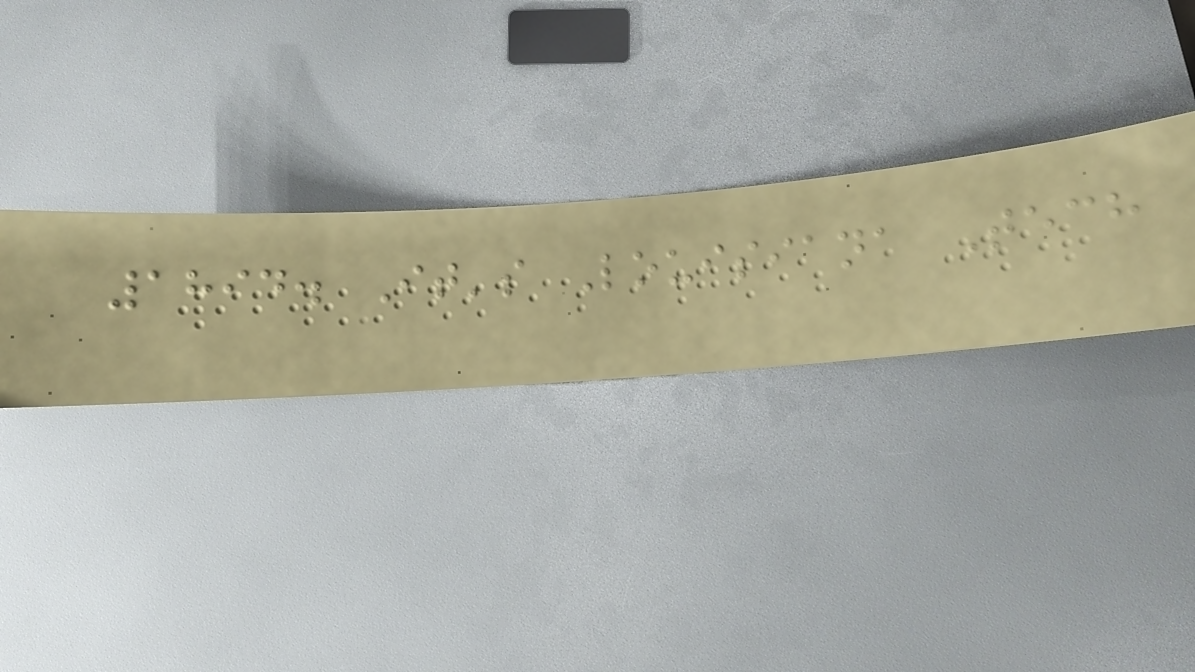1894. It's Louisiana Tech
